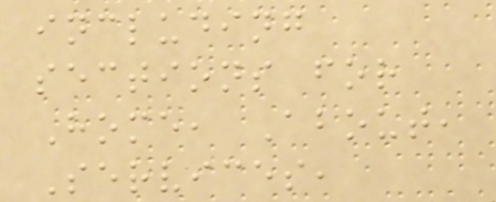including
sections for
Home, About,
Services,
